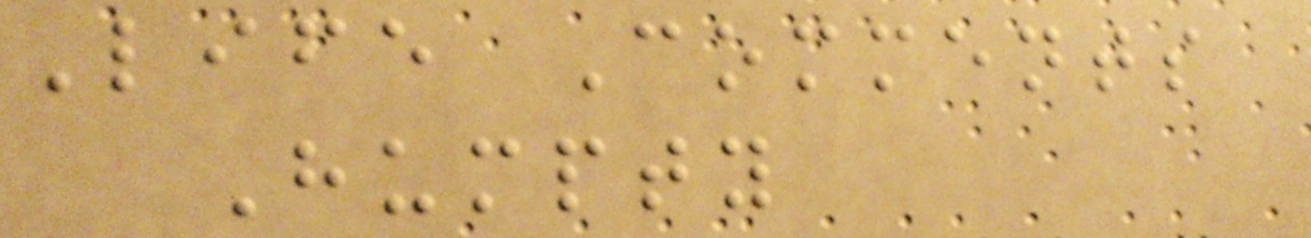Life Comments
Humpty
